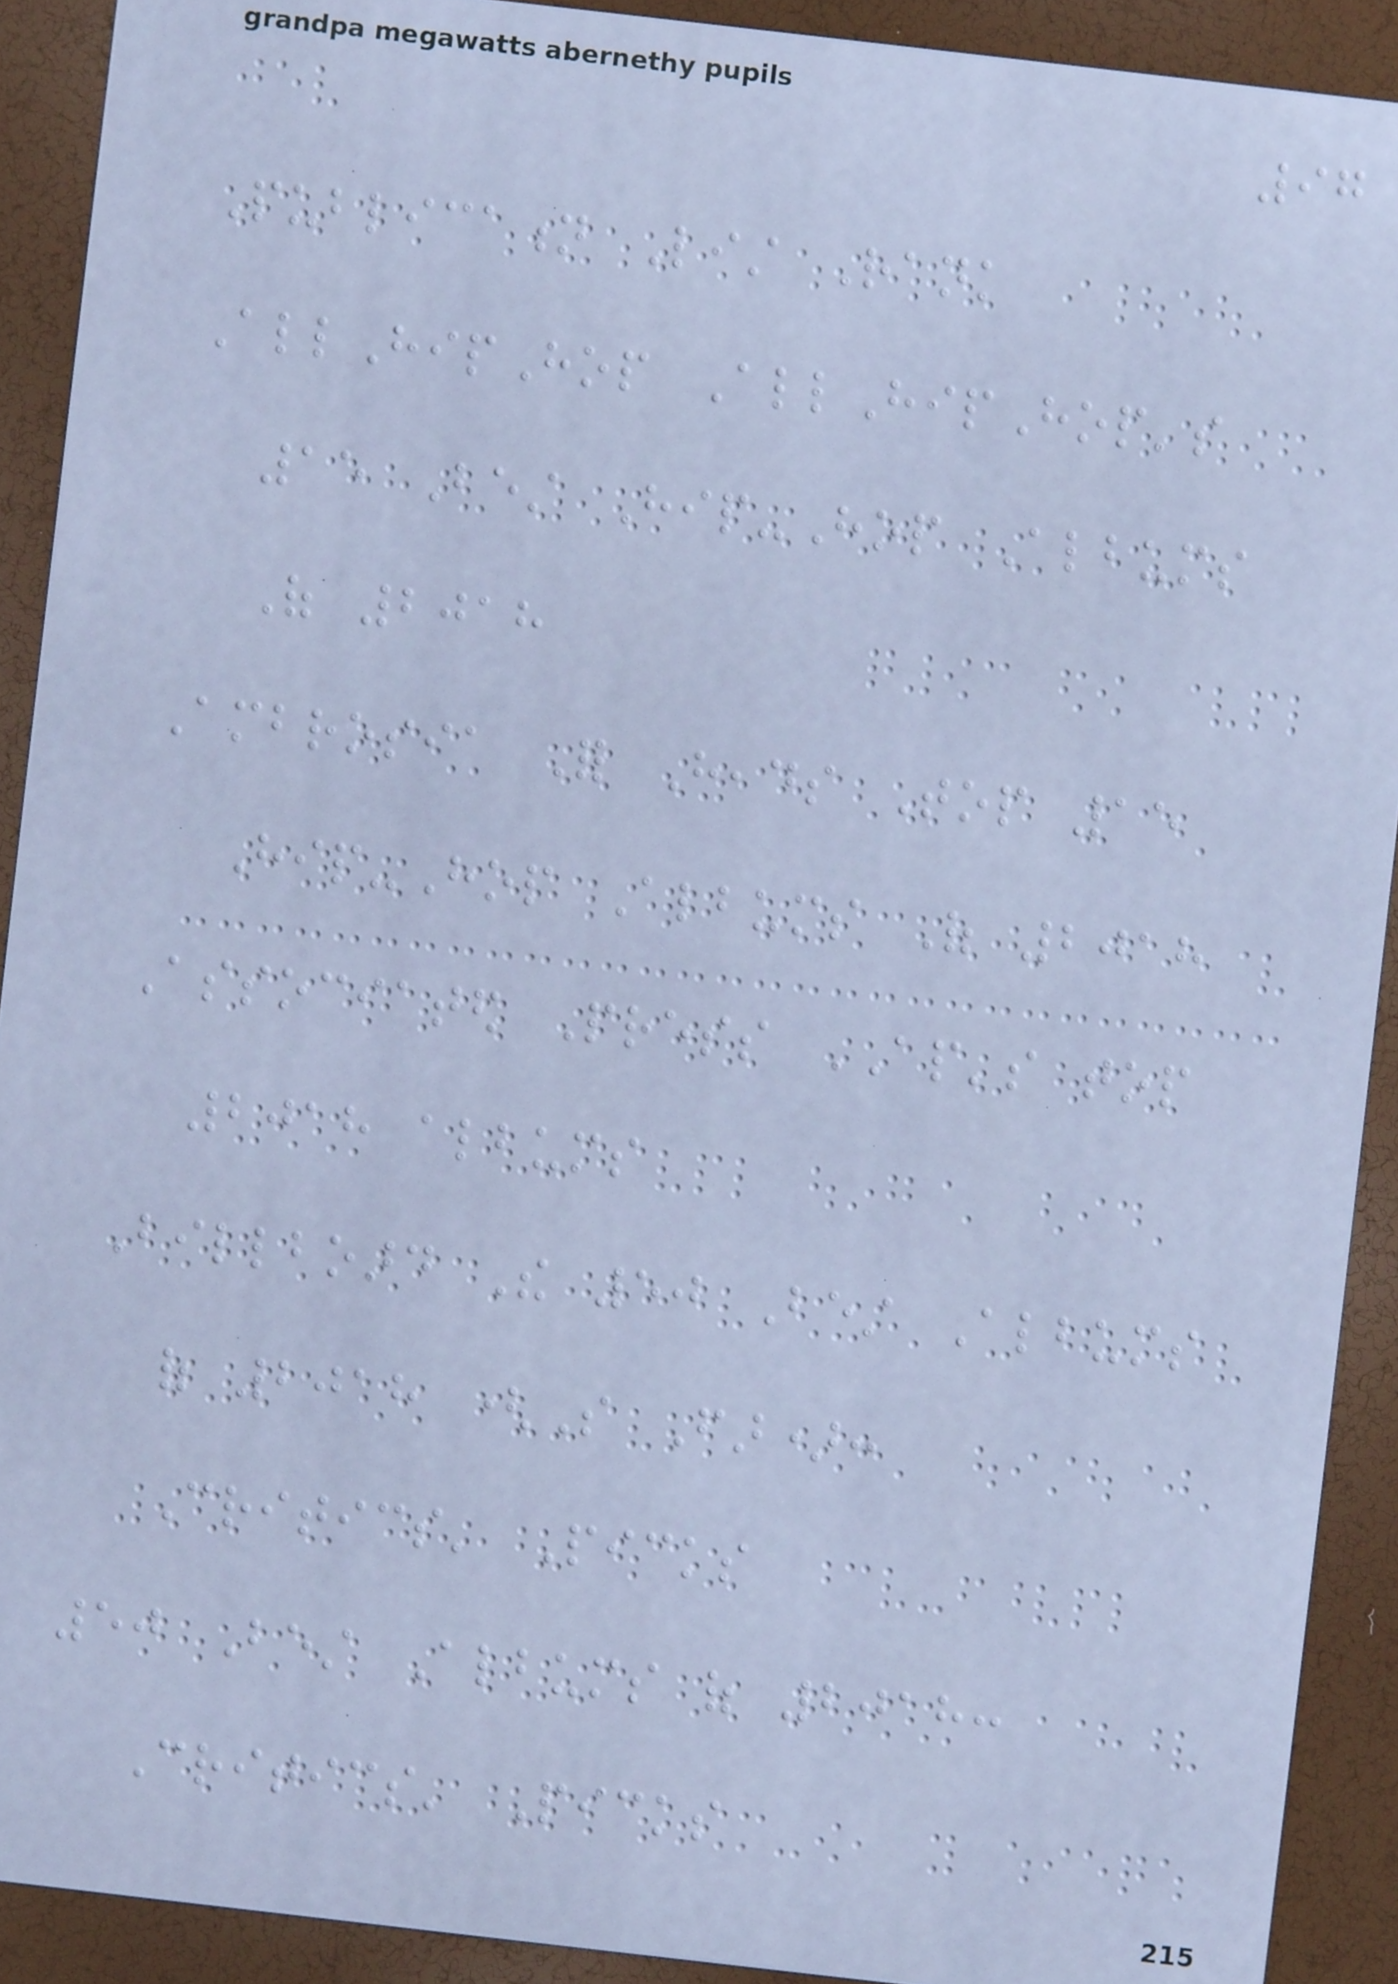97
Publication List Rank
AllHipHop AllHipHop's
15 Best Hip-Hop Albums
Of 2018
Ambrosia For Heads Top 15
Hip-Hop Albums Of 2018
Associated Press AP's top
2018 albums
Billboard The 50 Best Albums
of 2018 (So Far):
Critics' Picks
50 Best Albums of 2018:
Critics' Picks
